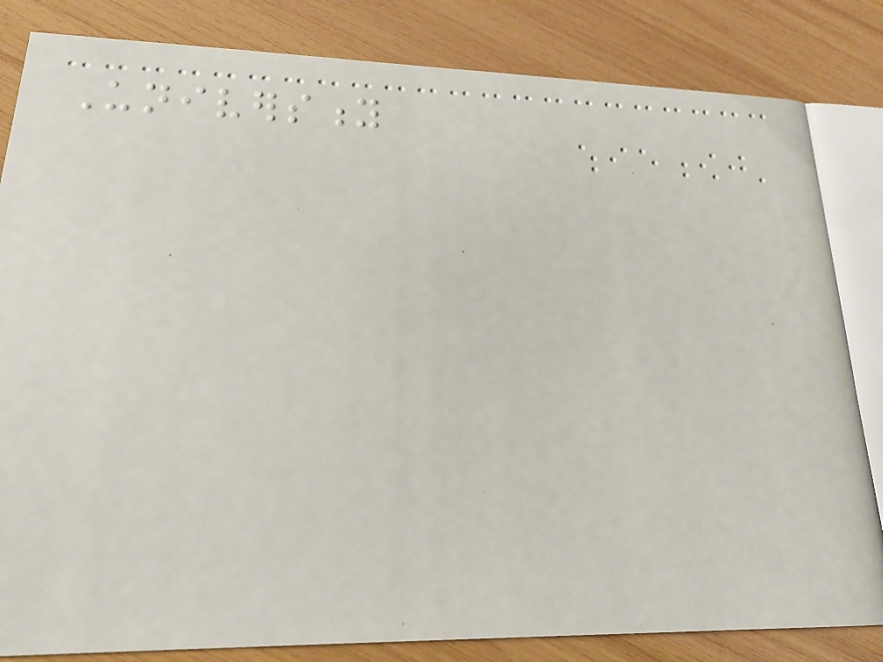University
